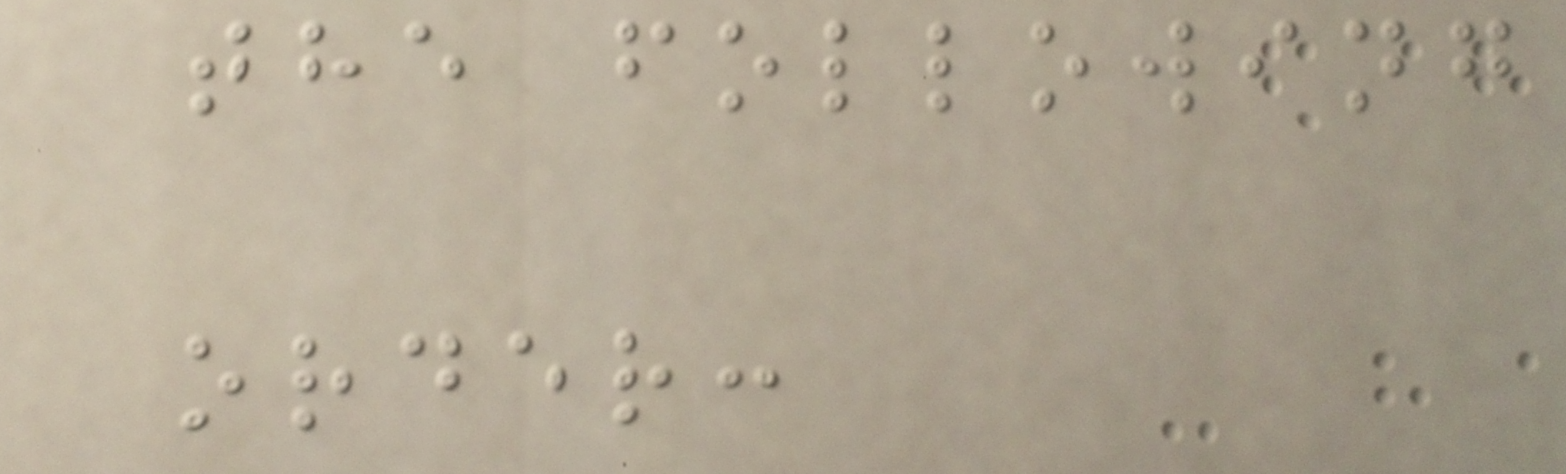the following
order:
